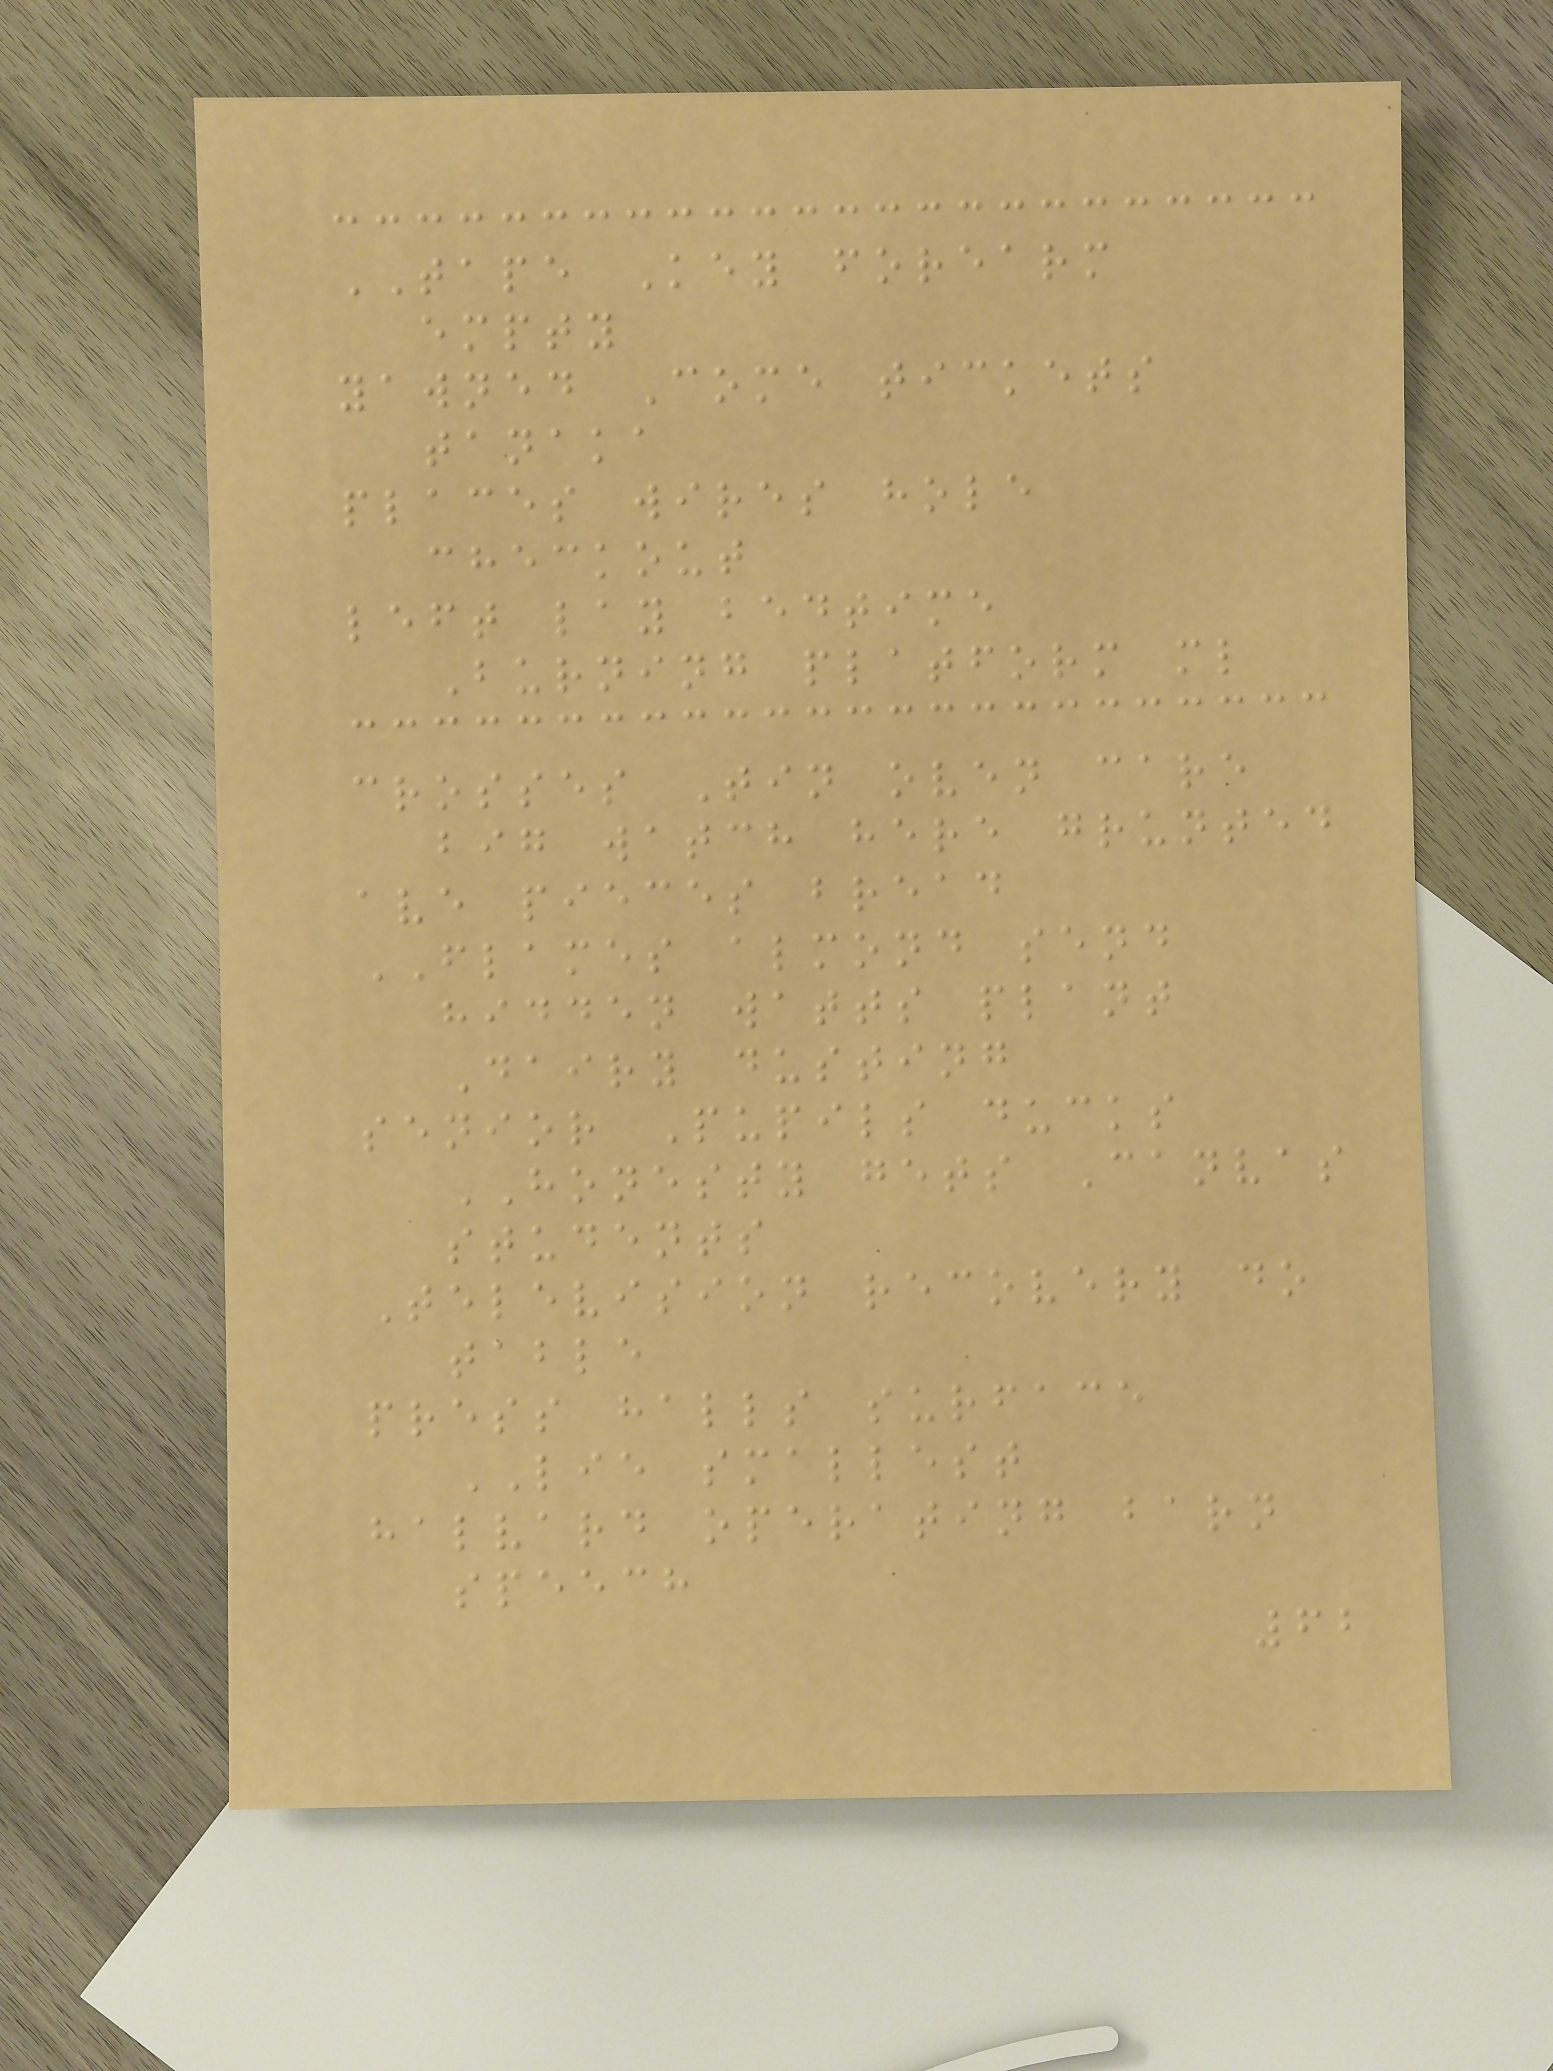TAPE Key forearm
empty
yawned Come tickets
tanaka
places wires hole
checkout
left lay bedtime
Burning platform ml
crosses Tin oven care
big watch here grunted
ave pieces bread
FLAMES almond send
hidden watts plant
Dairy dusting
senior Pupils ducks
HONESTY gets Canvas
students
Television recovery do
table
press halls surface
LIE smallest
halvard operating barn
speech
62
